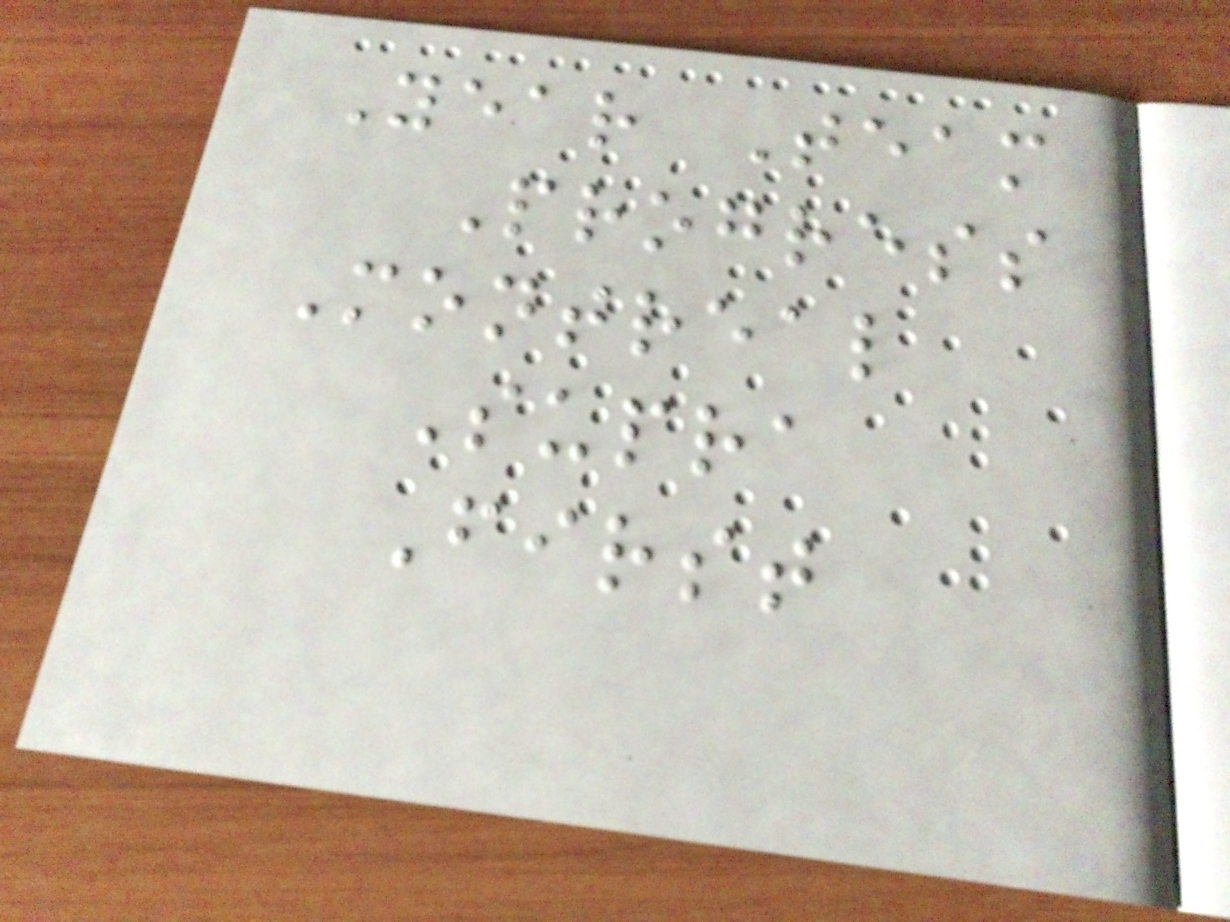Year Team
Progress
Montreal
Supra
First
